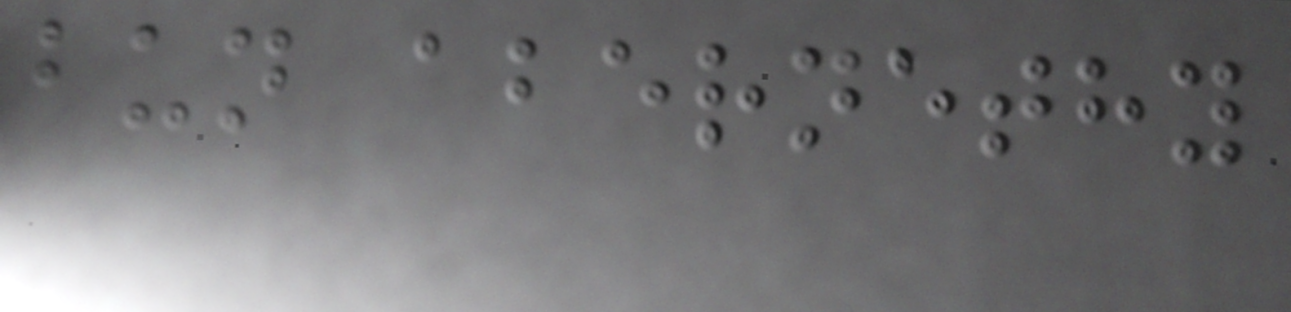bun abernethy
